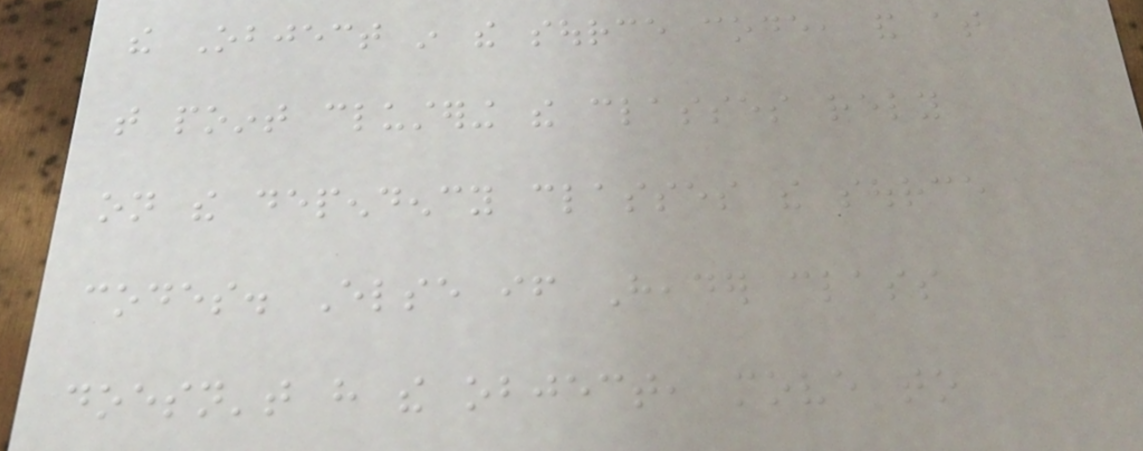the Object in the source code, and at
that point clustering the classes rely
on the dependency classes the source
codes. Else if Header class
doesn't have the object, move to
